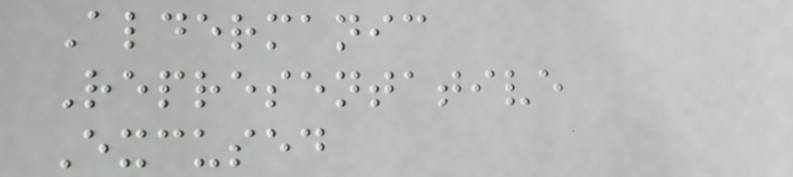Aldermanic
Representative
Excused
